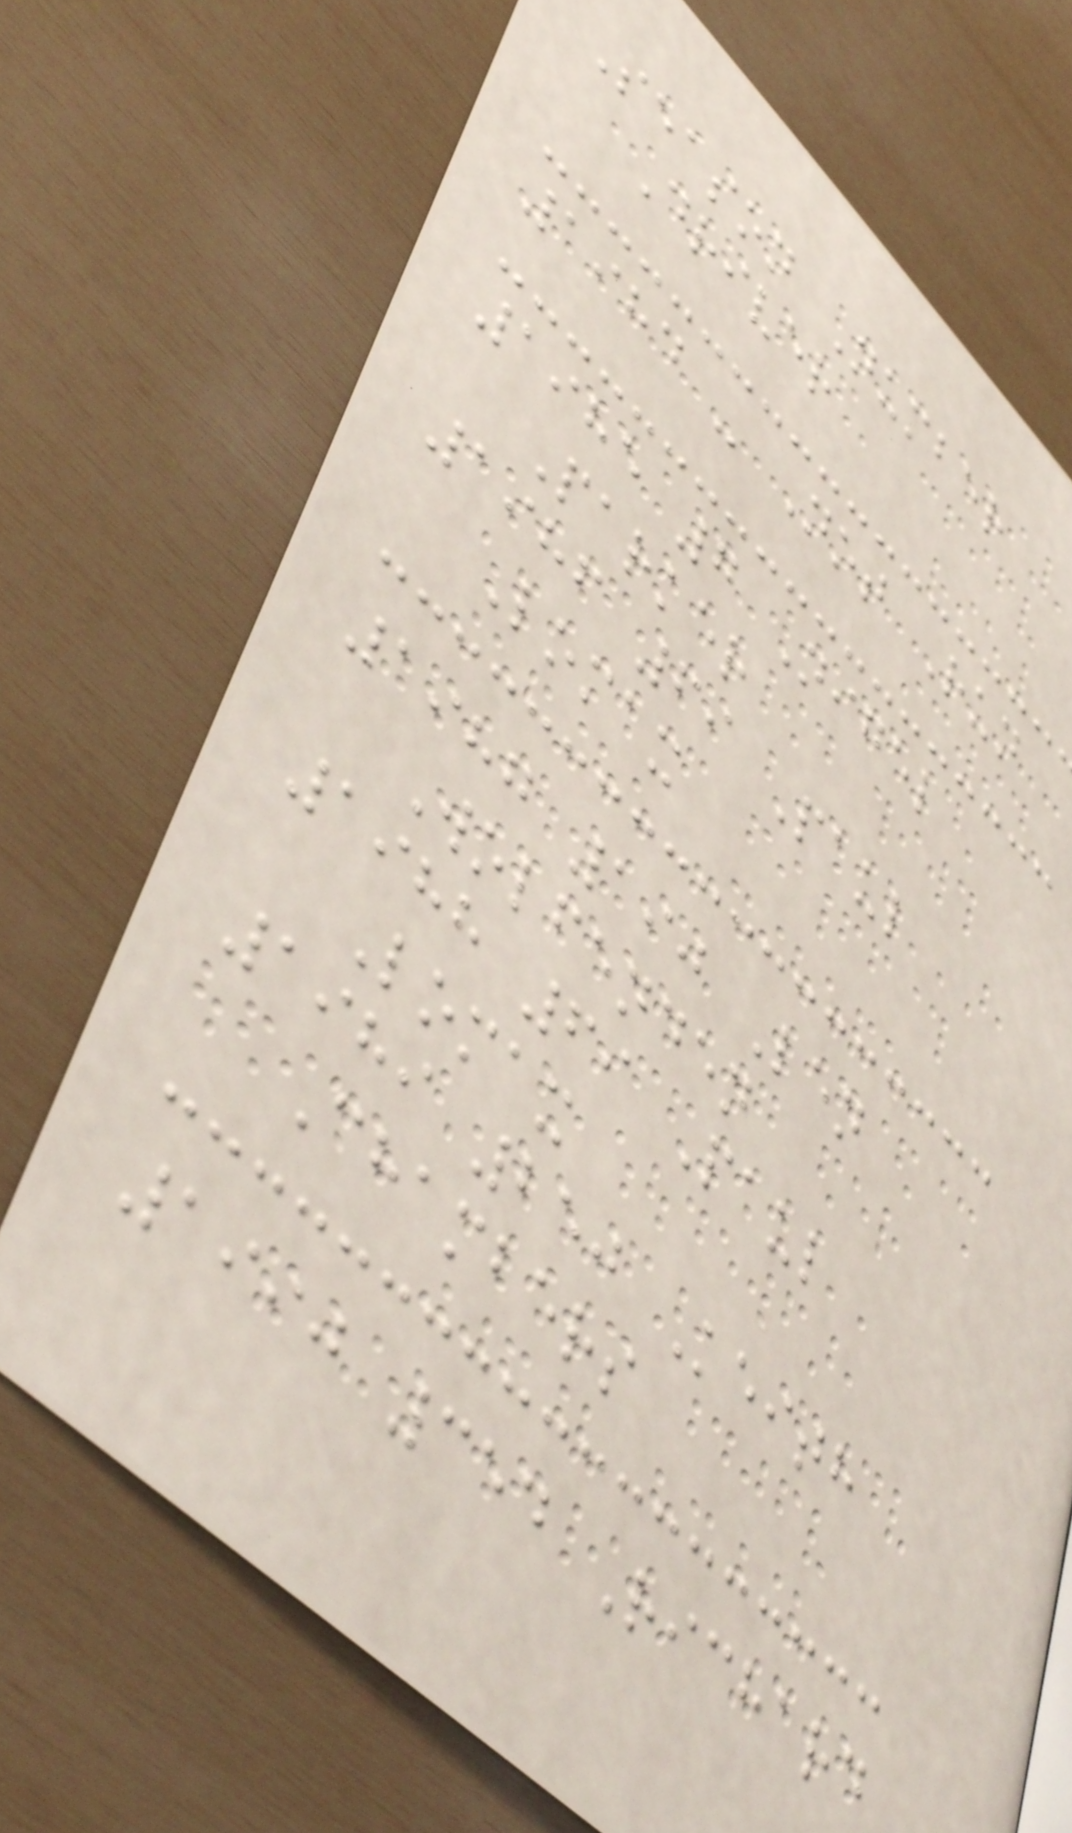Season Number
Driver
1984 - Not Run
1985 7 Nigel
Parker
1986 69 Paul
Lomax
1987 190 Len
Wolfenden
1988 69 Paul
Lomax
1989 250 Keith
Chambers
1990 354 Richard
